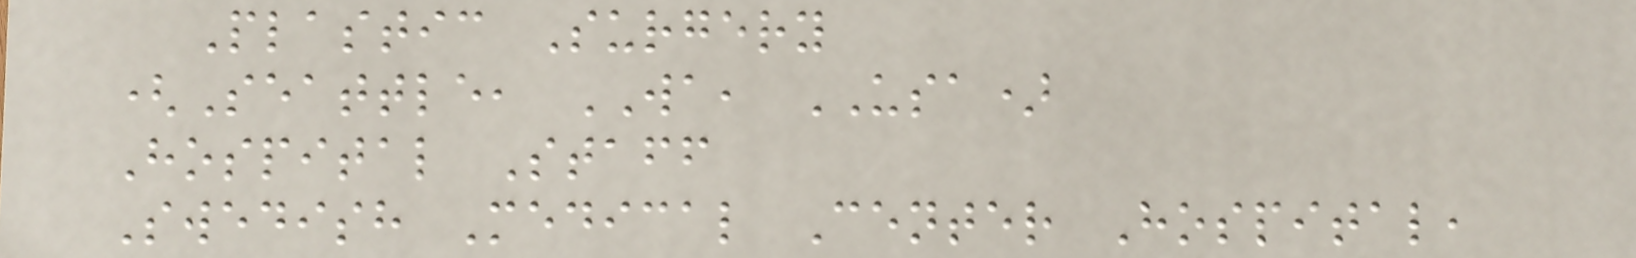Plastic Surgery
(Seattle, WA, USA)
Hospital Staff
Swedish Medical Center Hospital,
